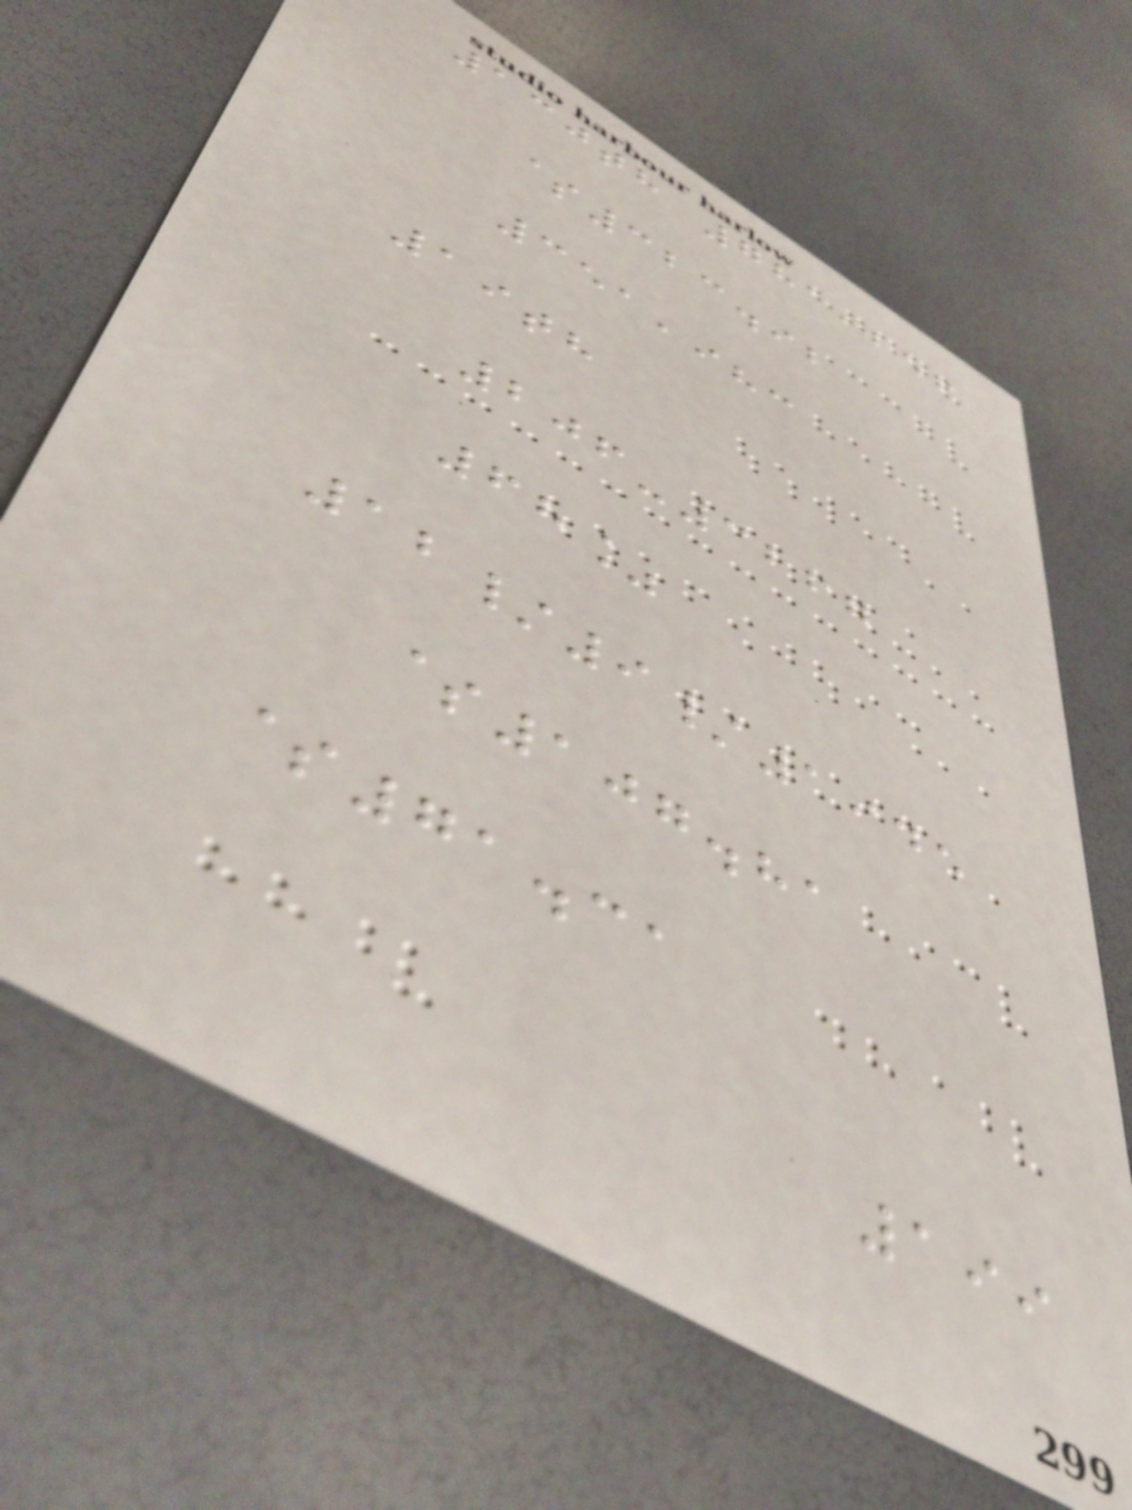130th 781,256
$323.92
351,983
19th
206-3267
68%
12/9/1945
$107.81
$71.31
199
